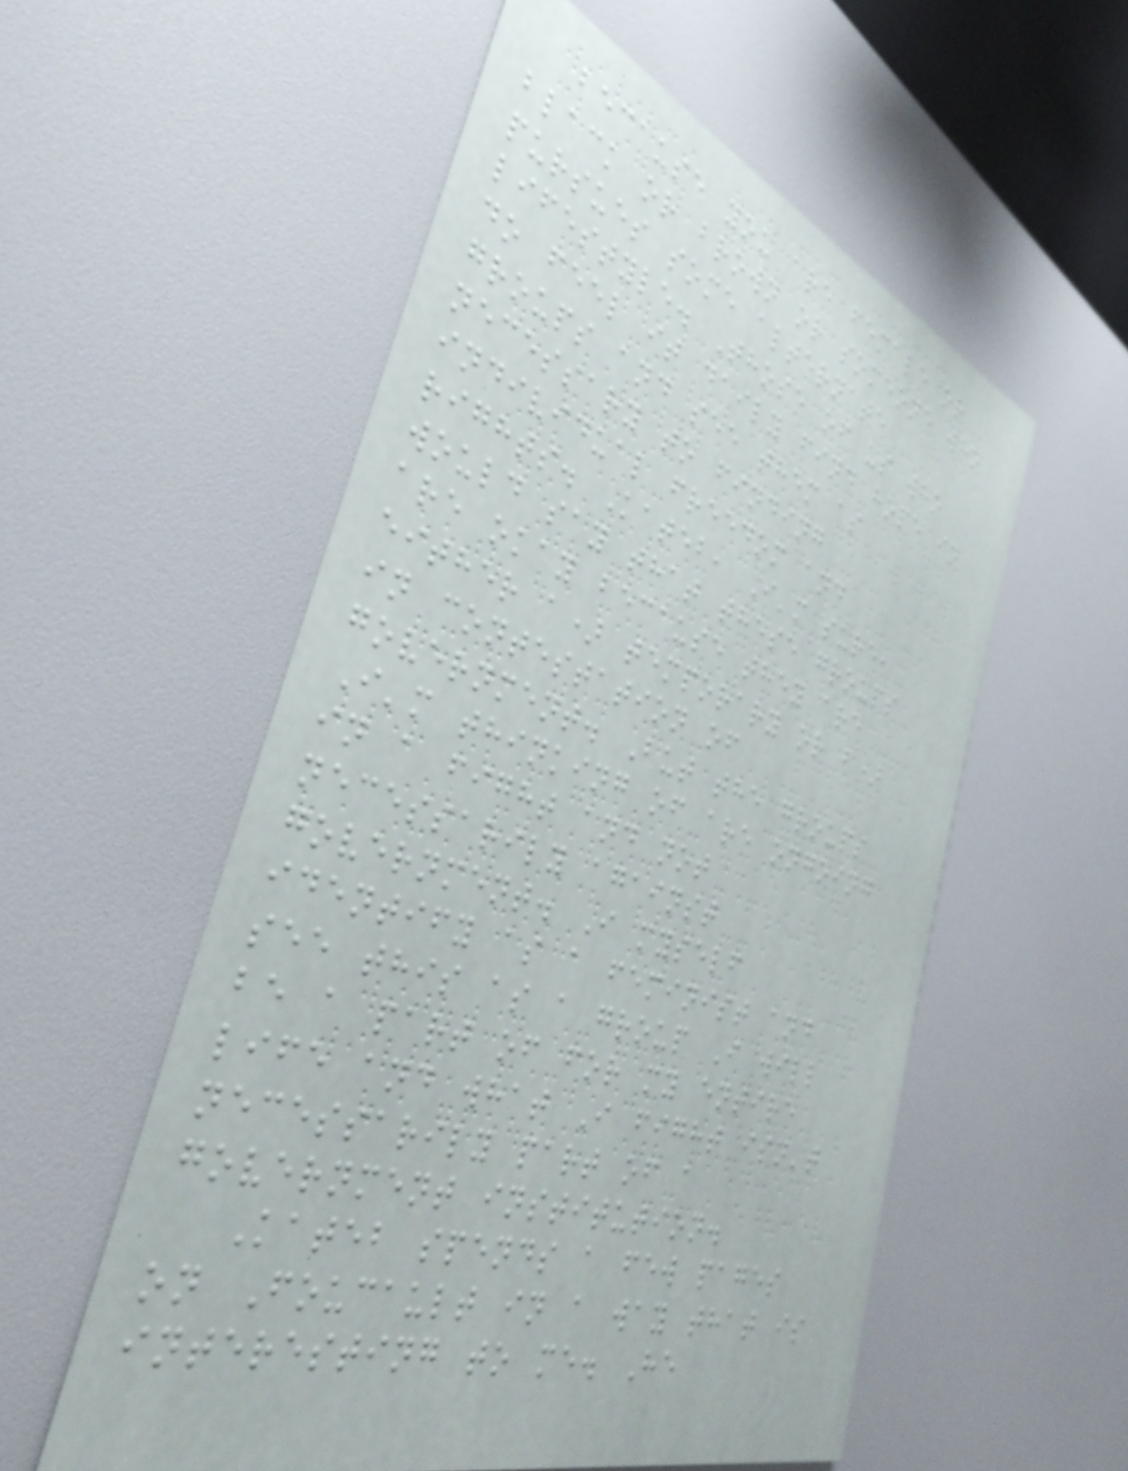because you are female or
black or brown or someone who
pursues some alternate
lifestyle. Those of us who
do feel it daily find hope in
groups and see them as
necessary to finding
individual freedom and
rights. Kateb, I'm sure,
would say that these groups
are okay because they are
either a) temporary or b)
in contestation of
government. But the groups
I'm thinking of are ongoing
in a fight and not
necessarily against
government. I myself
identify as a feminist and
see this as a group I will
be a part of for my entire
life and what I fight isn't
necessarily part of a
government institution.
Kateb spends a few pages
on Foucault in a way that is
interesting to me. He
